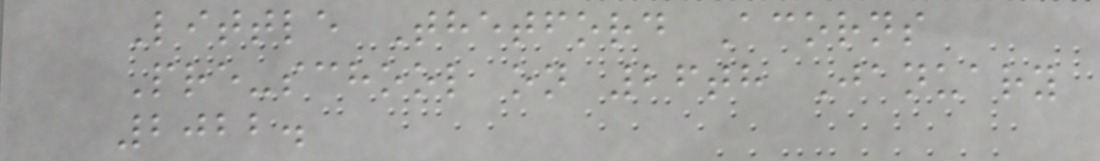Little Thetford Acorns
Pre-school on 26th January
2022.
